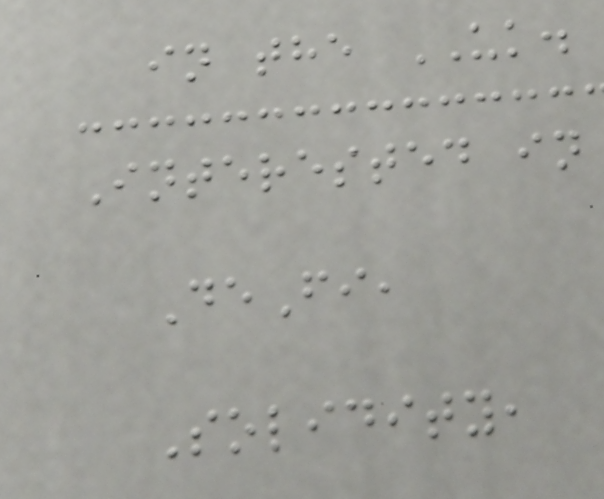in the UK.
Interested in
DeFi,
Solidity,
